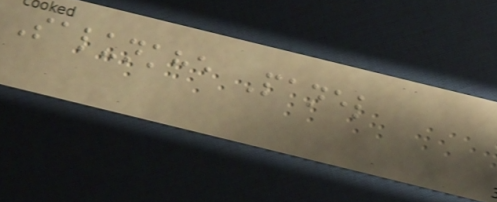Salunkhe Panel
